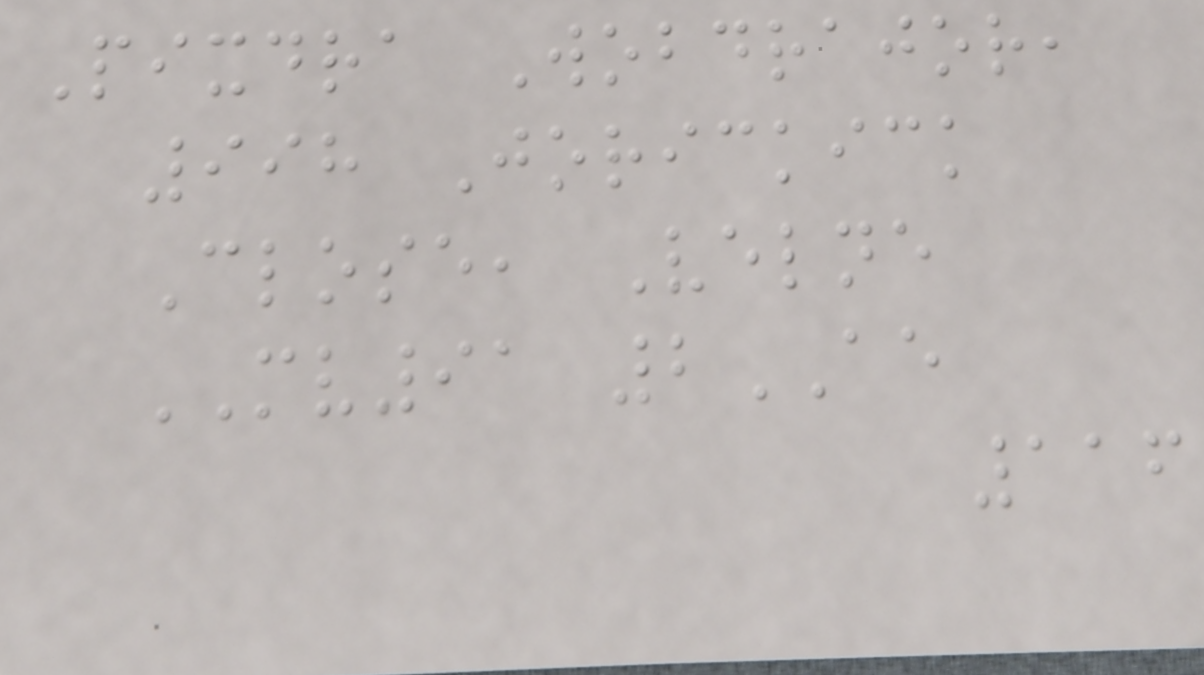Pixdra Wobdrajor,
998 Jorickick
Close, Velne
MV91 2AE
116
